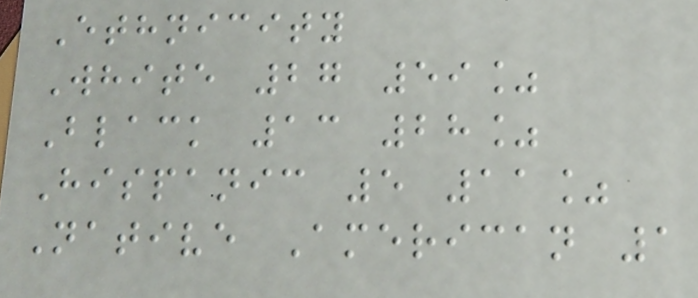Ethnicity
White 27 59%
Black 13 28%
Hispanic 5 11%
Native American 1
